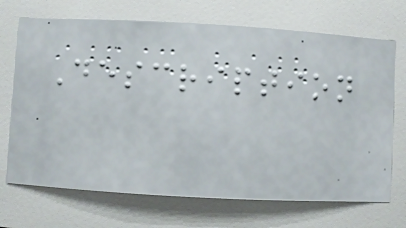Description
